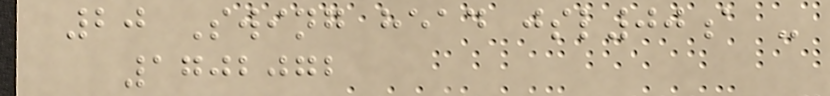20 Swing head jsl00a -
1702072
